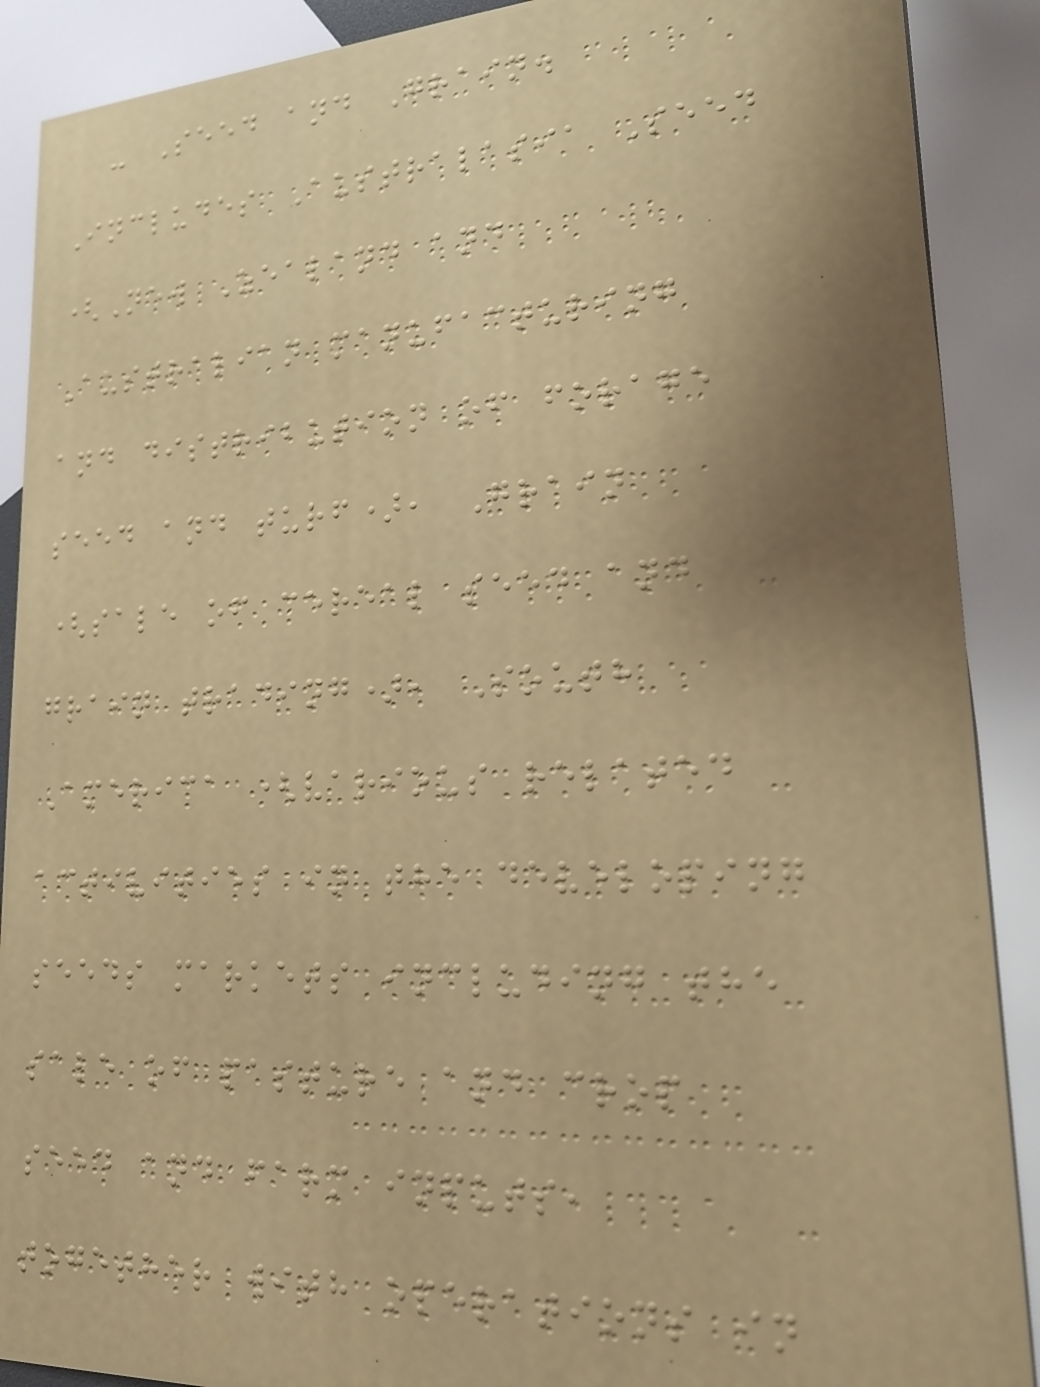- Seed and Grain.
Includes Australasia Seed
(New Zealand and
Australian manufacturing
and distribution of forage
seed and turf), Grain
(sale of cereal seed and
grain trading), South
America (various related
activities in the developing
seeds markets including the
sale of pasture and crop
seed and farm inputs,
together with operations in
